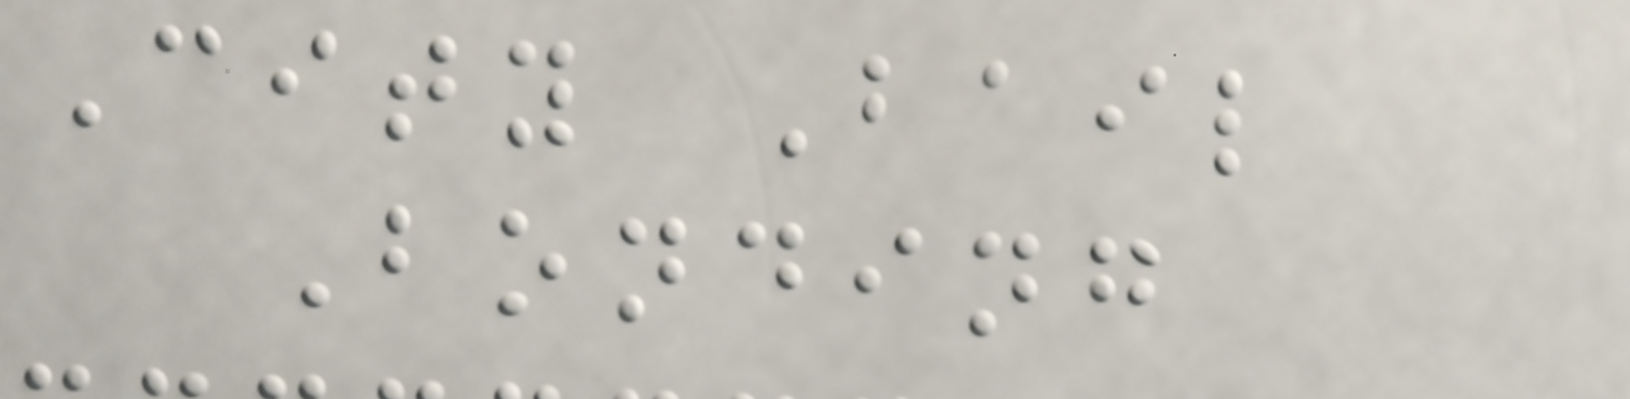City Bail
Bonding
